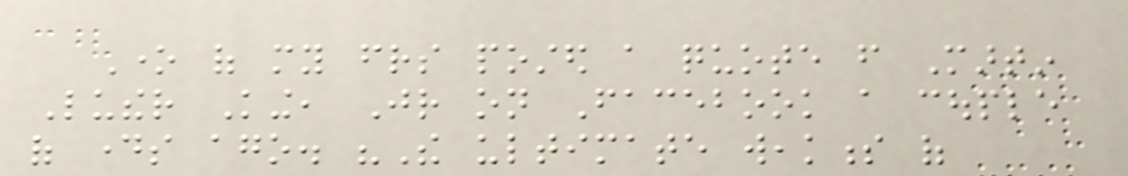One of my friends posted a quote from Martin
Luther King, Jr on Facebook a couple
of days ago. "The ultimate weakness of
